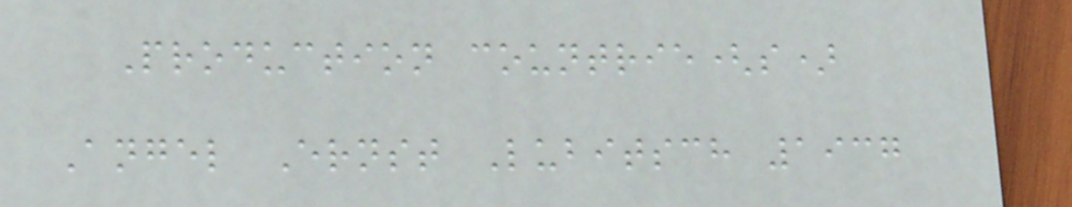Production countrie(s)
Angel Ernst Lubitsch 1937
